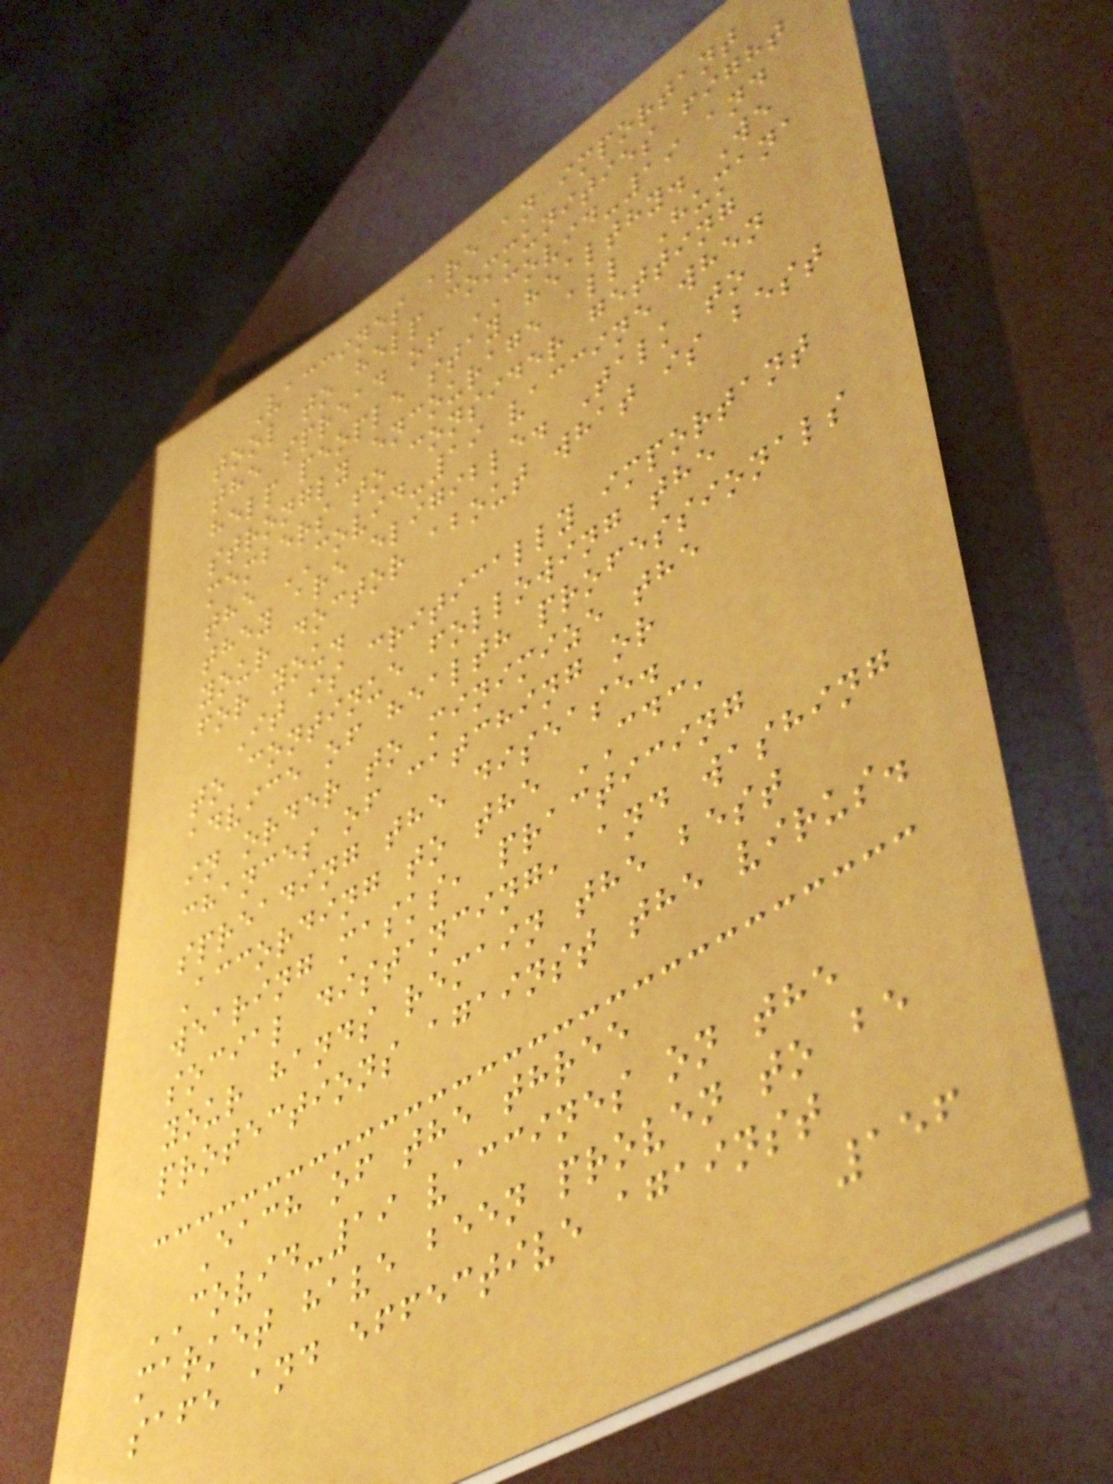Vaccines are an important
tool to help communities fight
the spread of COVID-19 and
help people stay healthy. We
strongly encourage all Humana
members to consider getting
the COVID-19 vaccine when
they are eligible. Talk to
your doctor about what is best
for you.
It is critically important
to continue following the
advice of health professionals
in order to minimize the
chances of catching or
spreading the disease.
According to the CDC,
wearing masks, practicing
social distancing, and washing
your hands remain the best
protections against the virus.
Each of the three
COVID-19 vaccines on the
market have been proven to be
safe and effective against
156
